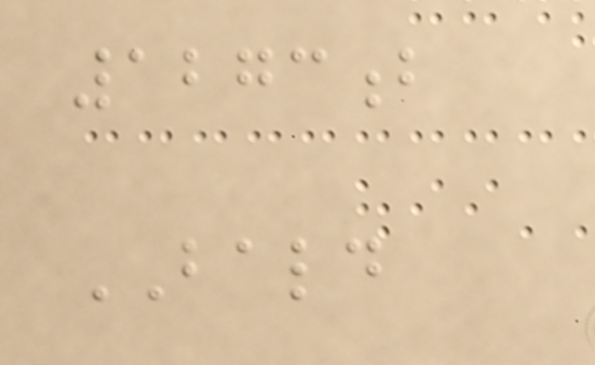1273b
BALD
